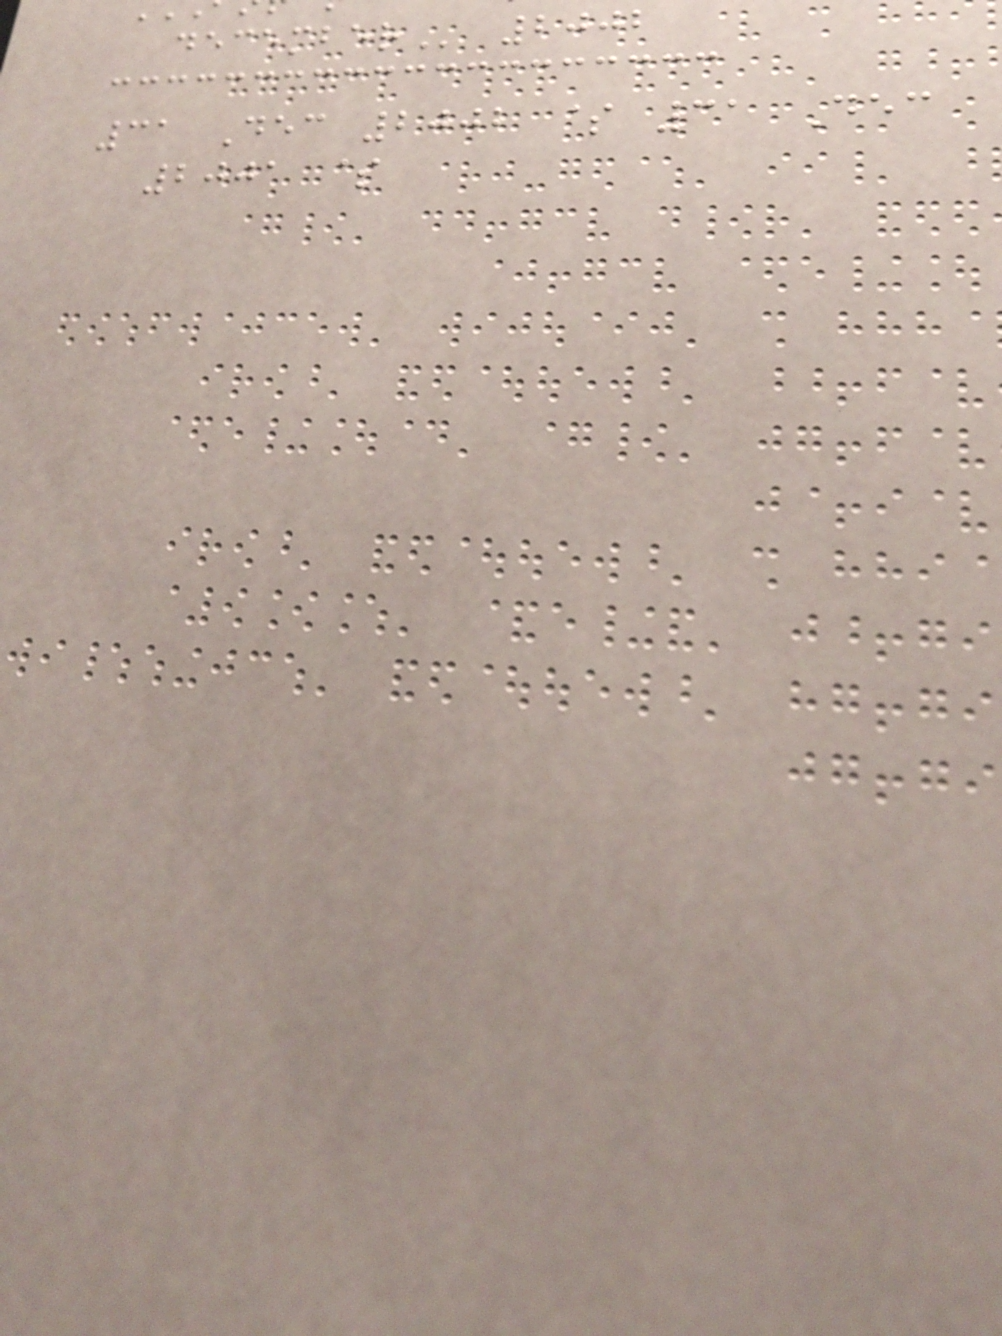2002
31 Dec 2002 $ 31 Dec
2001 $
